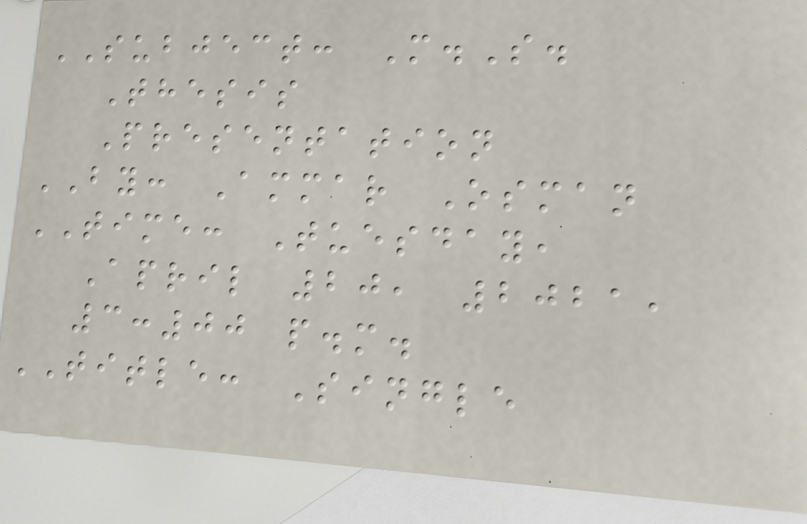SUBJECT: M.S.
Thesis
Presentation
BY: Ammar Osman
TIME: Tuesday,
April 20, 2021,
3:00 p.m.
TITLE: Single
